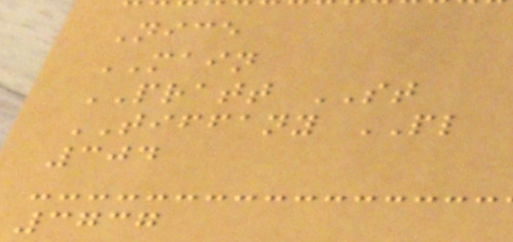Nice
MAIN
PRATT ST
TIFFANY PL
304
3737
